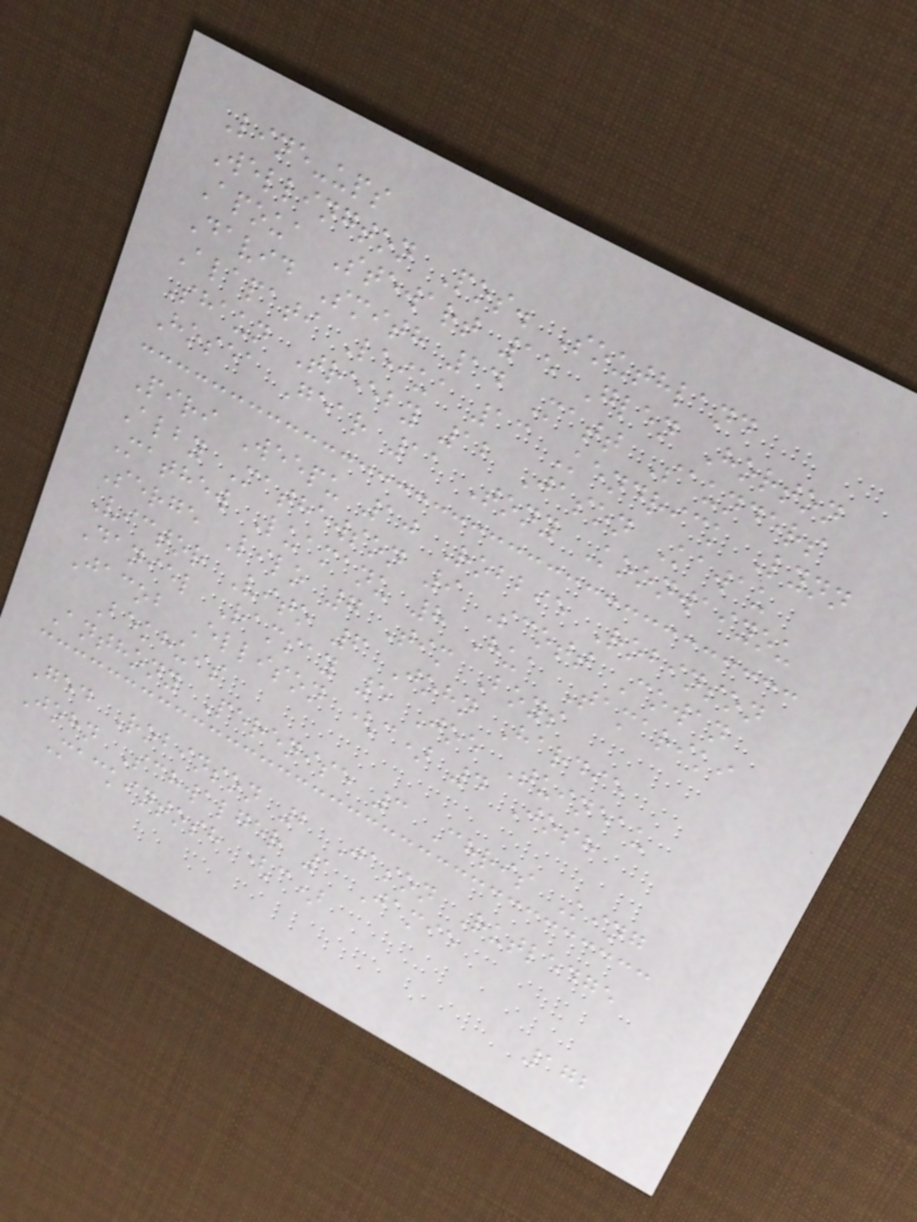Line-ups
Wellington Pos. Southland
Apoua Stewart 15 Glen Horton
David Smith 14 Matt Saunders
Alapati Leiua 13 Kendrick Lynn
Shaun Treeby 12 Jason Kawau
Hosea Gear 11 Tony Koonwaiyou
Piri Weepu 10 Robbie Robinson
Alby Mathewson 9 Scott Cowan
Mathew Luamanu 8 Hua Tamariki
Serge Lilo 7 Tim Boys
Victor Vito 6 John Hardie
Daniel Ramsay 5 Joe Tuineau
Jacob Ellison (c) 4 Josh
Bekhuis
Anthony Perenise 3 Chris King
Ged Robinson 2 Jason Rutledge
John Schwalger 1 Jamie
Mackintosh (c)
172
